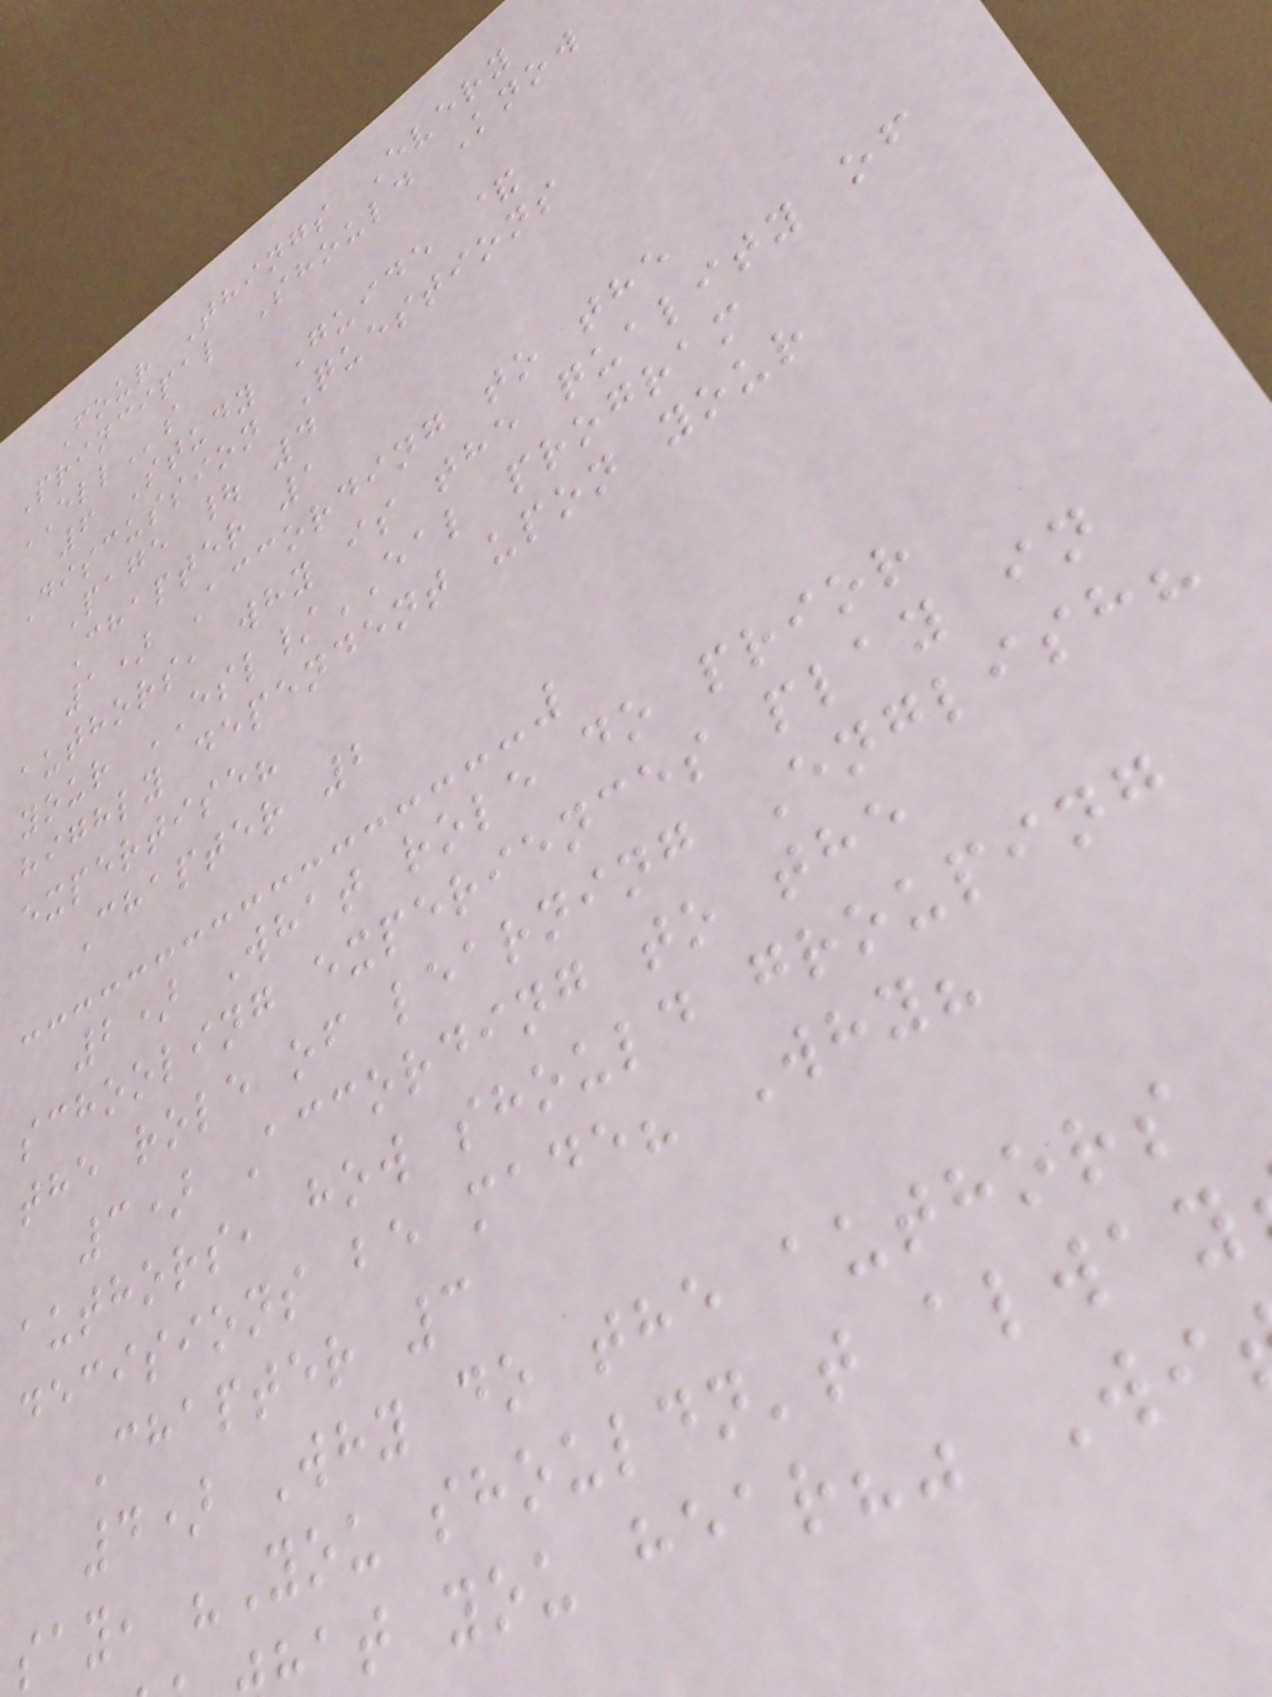Four Things Every
Principal Should Know
ELLs
6 Study Guide &
Discussion Questions
Page | 4
Chapter 1
1) According to the
authors, why is the quality of
your ESL/EAL program
highly dependent upon your
expertise?
Chapter 2
2) What role do prior
schooling experiences play in
the role of learning English?
3) According to the
authors, how should grouping
decisions be made? Why?
Chapter 3
4) Why do the authors
say, "You shouldn't alway
at you hear?" Wi
